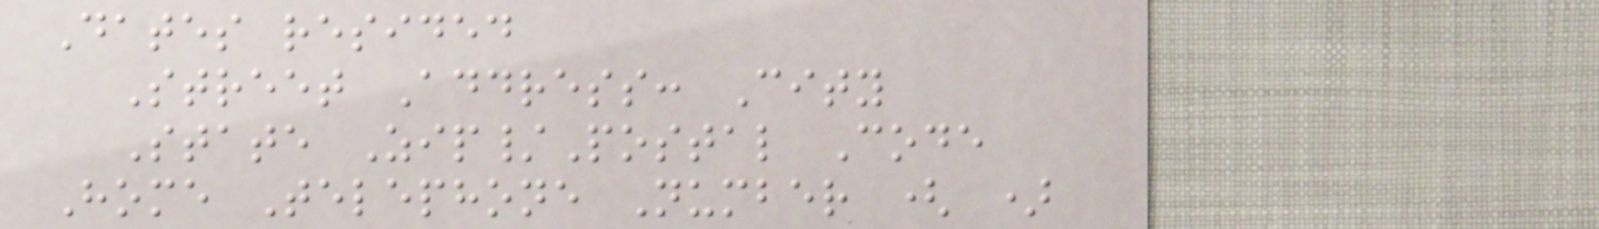Dates resided
Street Address: City
State Zip/Postal Code
Home Telephone Number ( )
